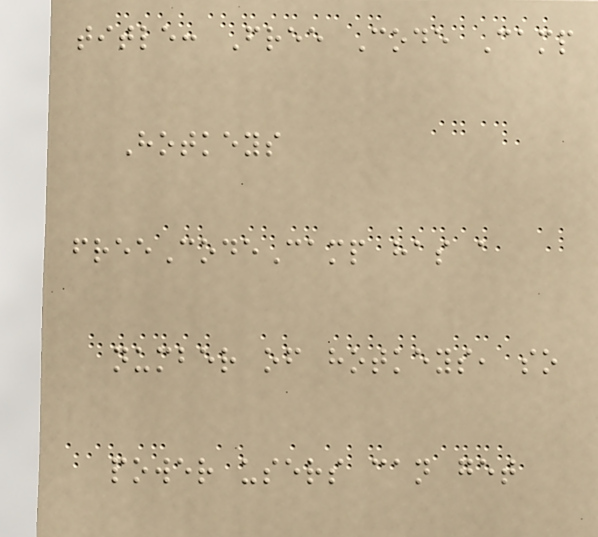title: Free Code Camp
Hotkeys
freeCodeCamp has a
number of hotkeys, so
power users can get
